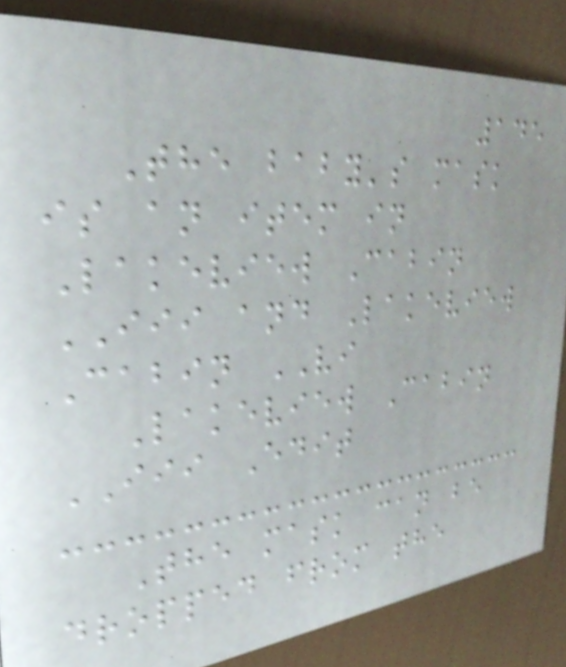145
The baby's mask
is an item in
Lakeview Cabin
III and Lakeview
Cabin VI
Lakeview Cabin
III Edit
The mask can be
dropped from the
